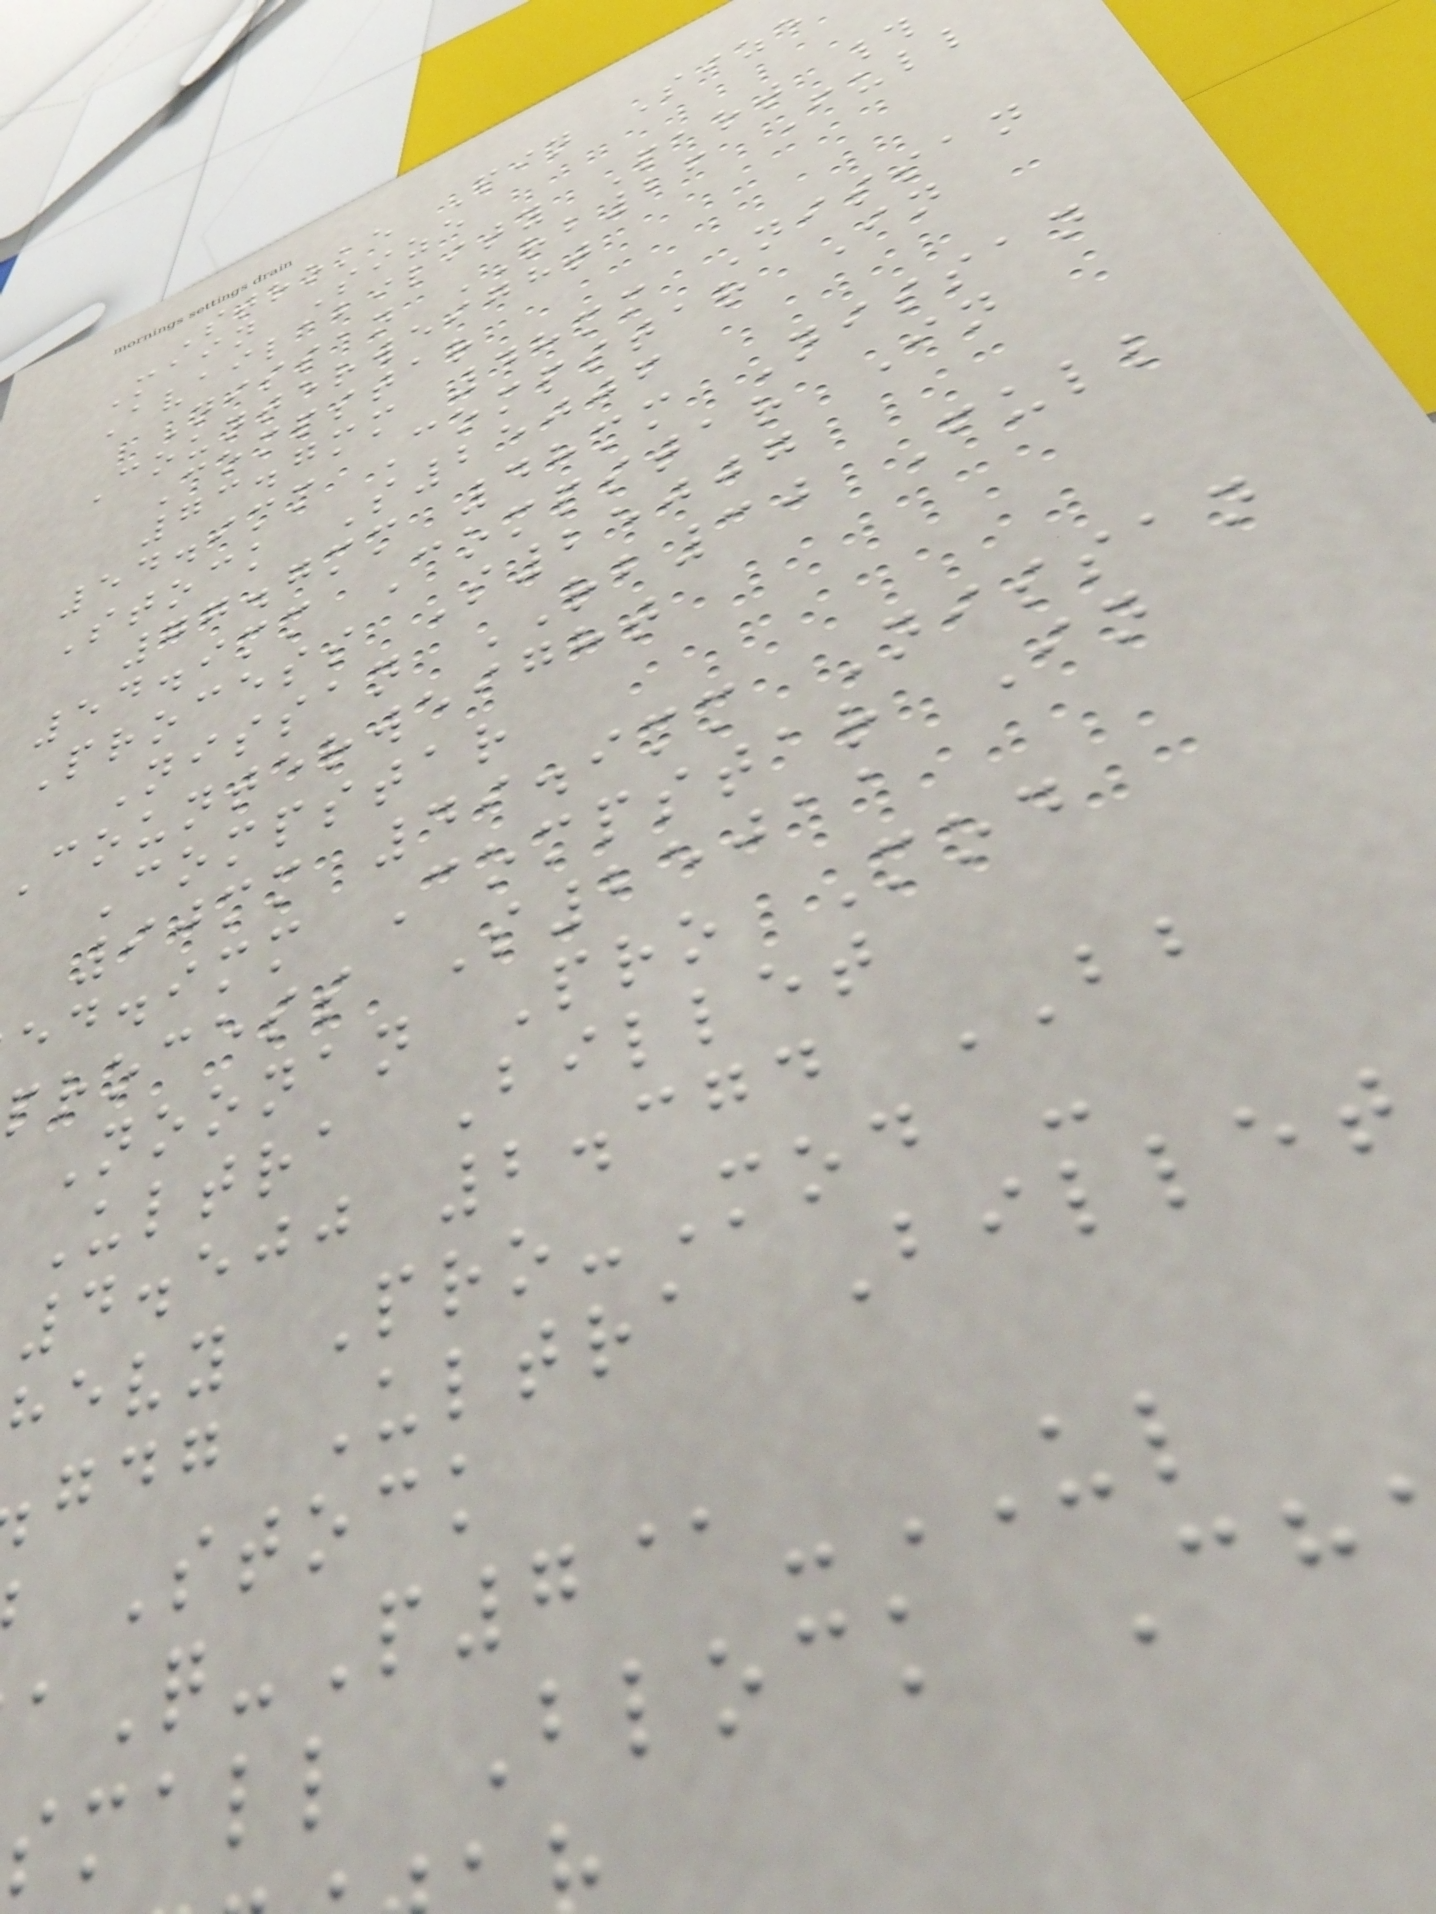Stroke Pin Size
Main Size
Availability Part #
Nissan RB26 Full
Counterweight
Compstar
73.7mm 48mm Nissan
54.9mm Compstar In
Stock S25006
77.7mm 48mm Nissan
54.9mm Compstar In
Process S25007
Nissan RB30 Full
Counterweight
Compstar
90mm 49.9mm Nissan
ed.imm Compstar In
process S25011
Noonan Pro Mod
Ultra Billet
4.500 2.374 BB
hevy Pro-Mod -
gdg Ultra Billet
Stock
Q-P7@-UL
small Block Ch
